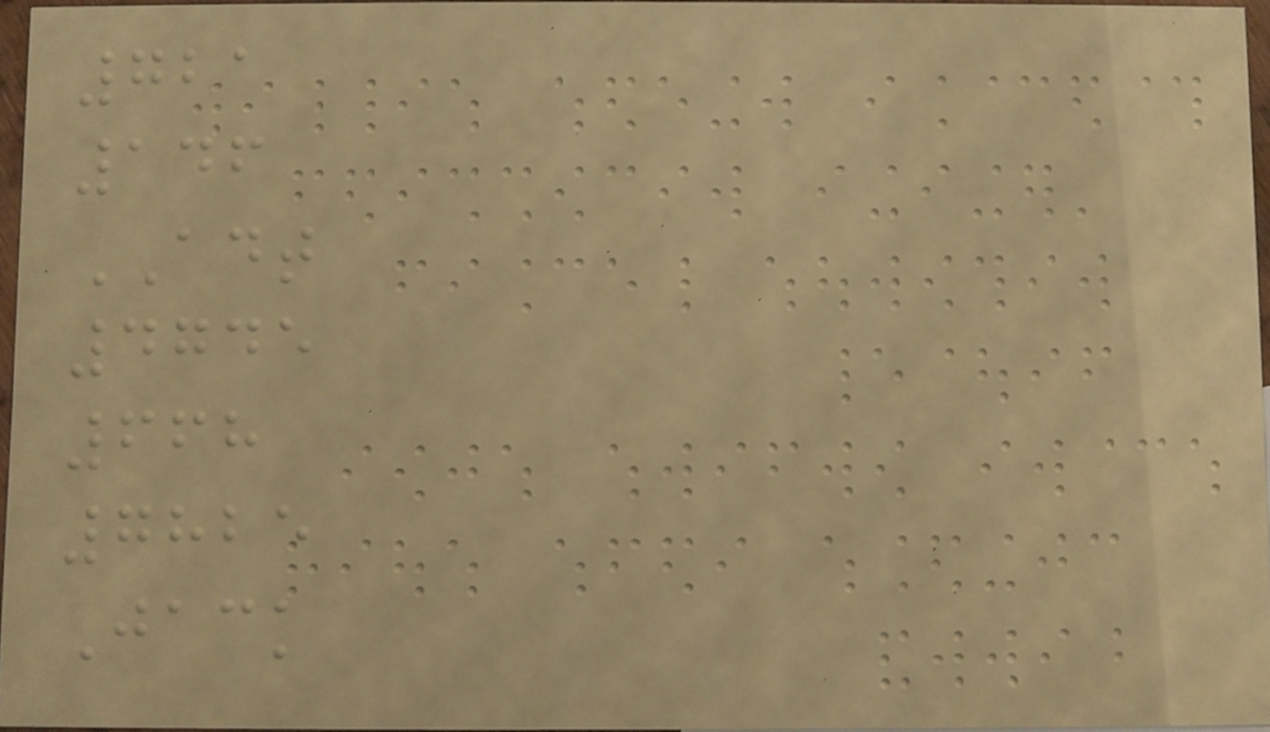721
146
ADT
4745
668
7825
Jack
